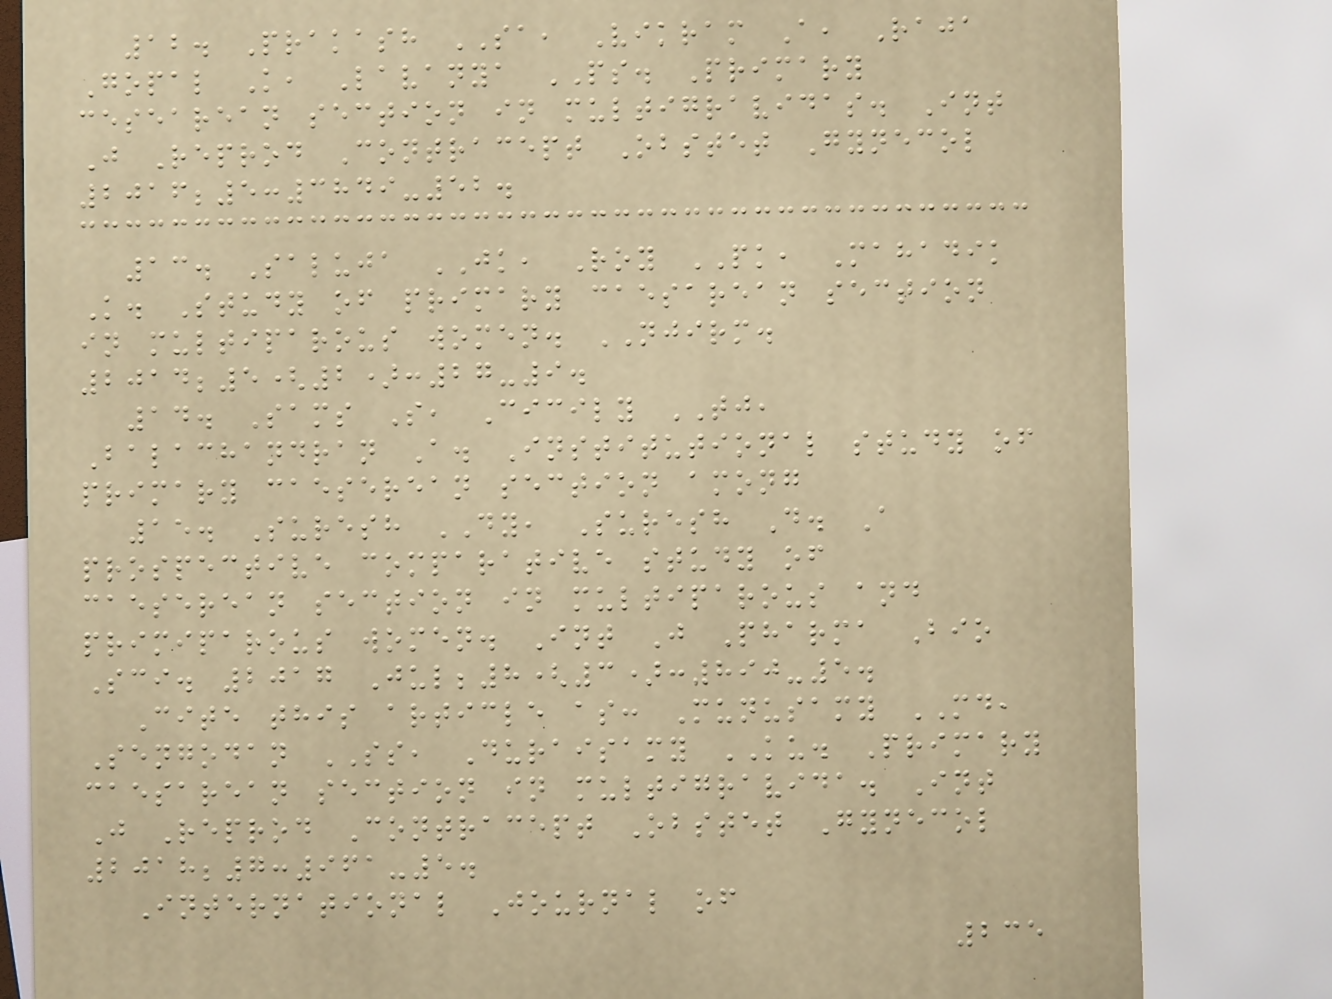12. Prakash SA, Vikram A, Raja
Gopal K, Lavanya PS. Primary
cesearean section in multigravidas. Int
J Reprod Contracept Obstet Gynecol
2016;5:3849-52.
13. Saluja JK, Roy PK, Mahadik
K. Study of primary caesarean section
in multiparous women. NJIRM.
2014;5(2):27-9.
14. Sams S, Cicily TJ,
Balachandran A. Institutional study of
primary caeserean section among
15. Suresh DY, Suresh D. A
prospective comparative study of
caeserean section in multiparous and
primiparous women. Int J Pharma Bio
Sci. 2017 Jul;8(3):890-5.
Cite this article as: Munusamy MD,
Sengodan SS, Duraisamy KU. Primary
caesarean section in multigravida. Int
J Reprod Contracept Obstet Gynecol
2018;7:961-5.
International Journal of
235
